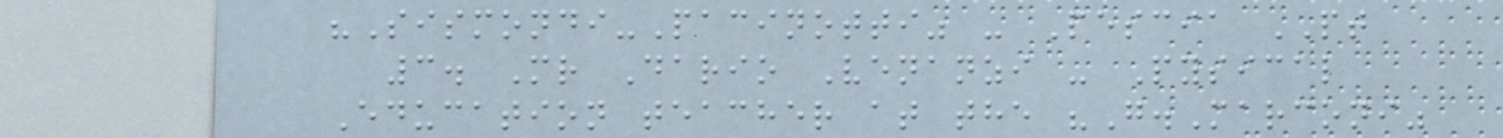"Sismondi-Pacinotti" - Pescia PT
3. Mr Dario Venanzi - Pysical
Education teacher at the "G.Marconi"
